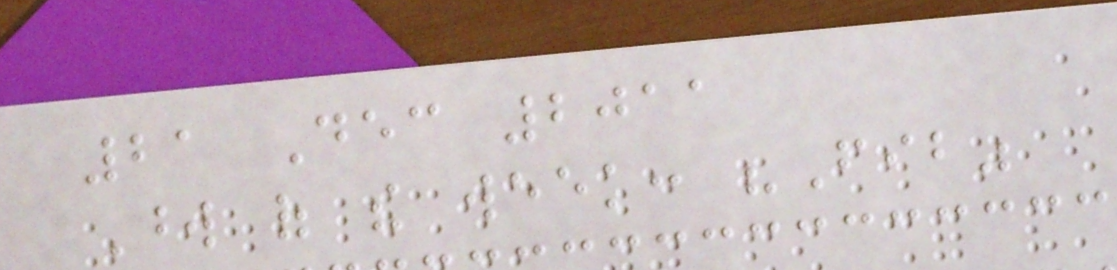21 Dec 2011
Word of the week: "Fib"
